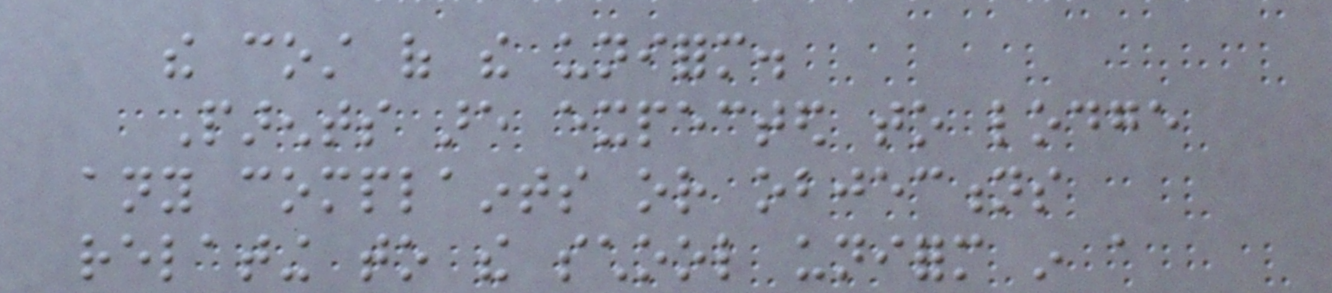the cost of the uniform.
Parents are expected to lodge
any complaints or objections
relating to the school uniform in a
